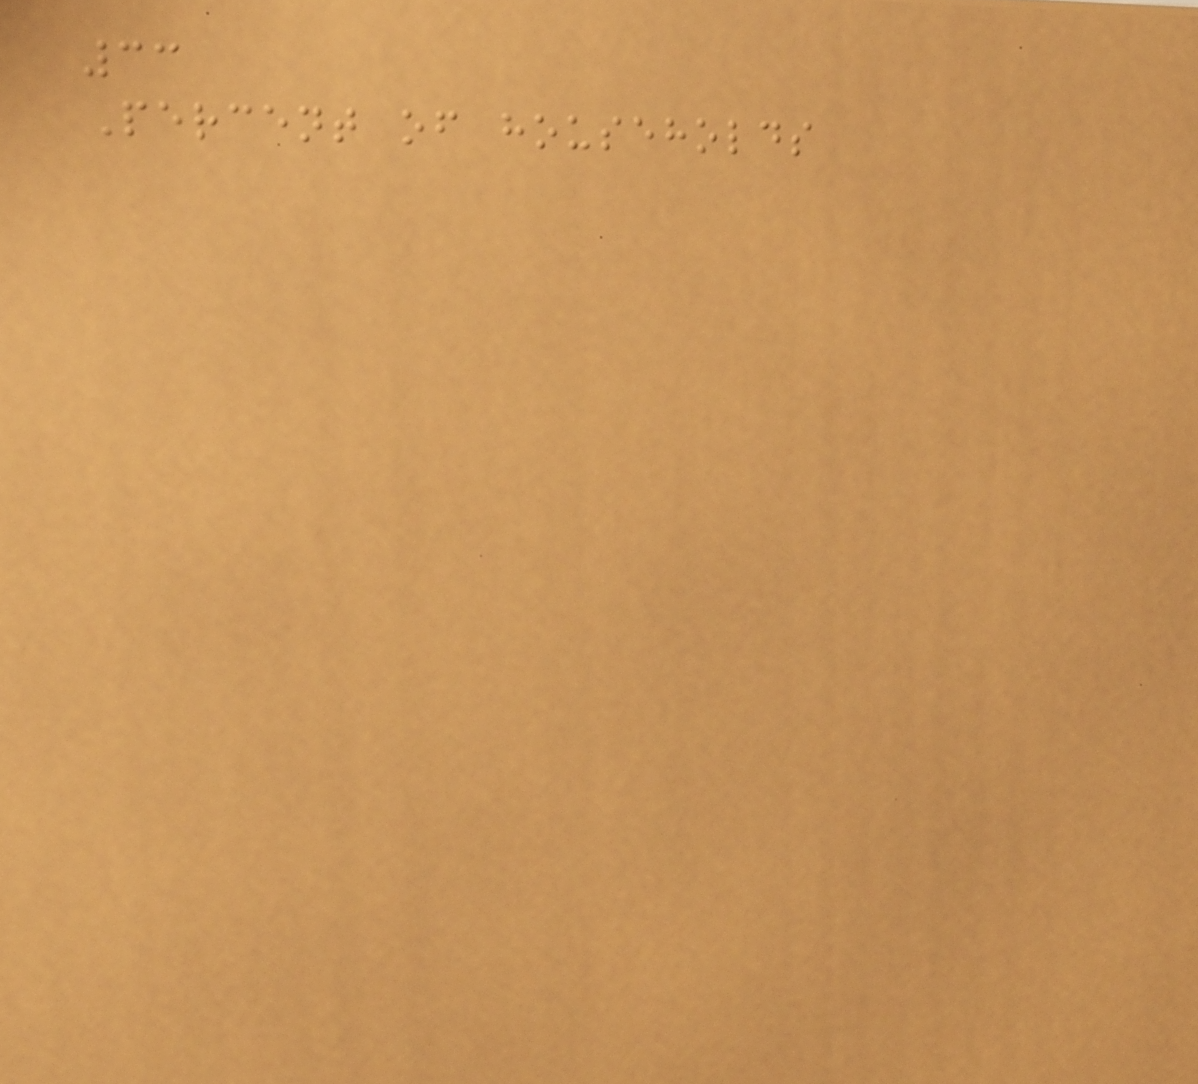33
Percent of households
